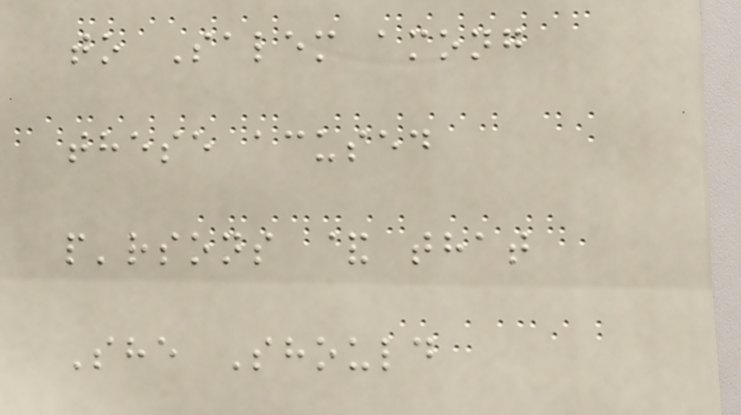to Salem among
these acused
p'rsons & that
She Should
